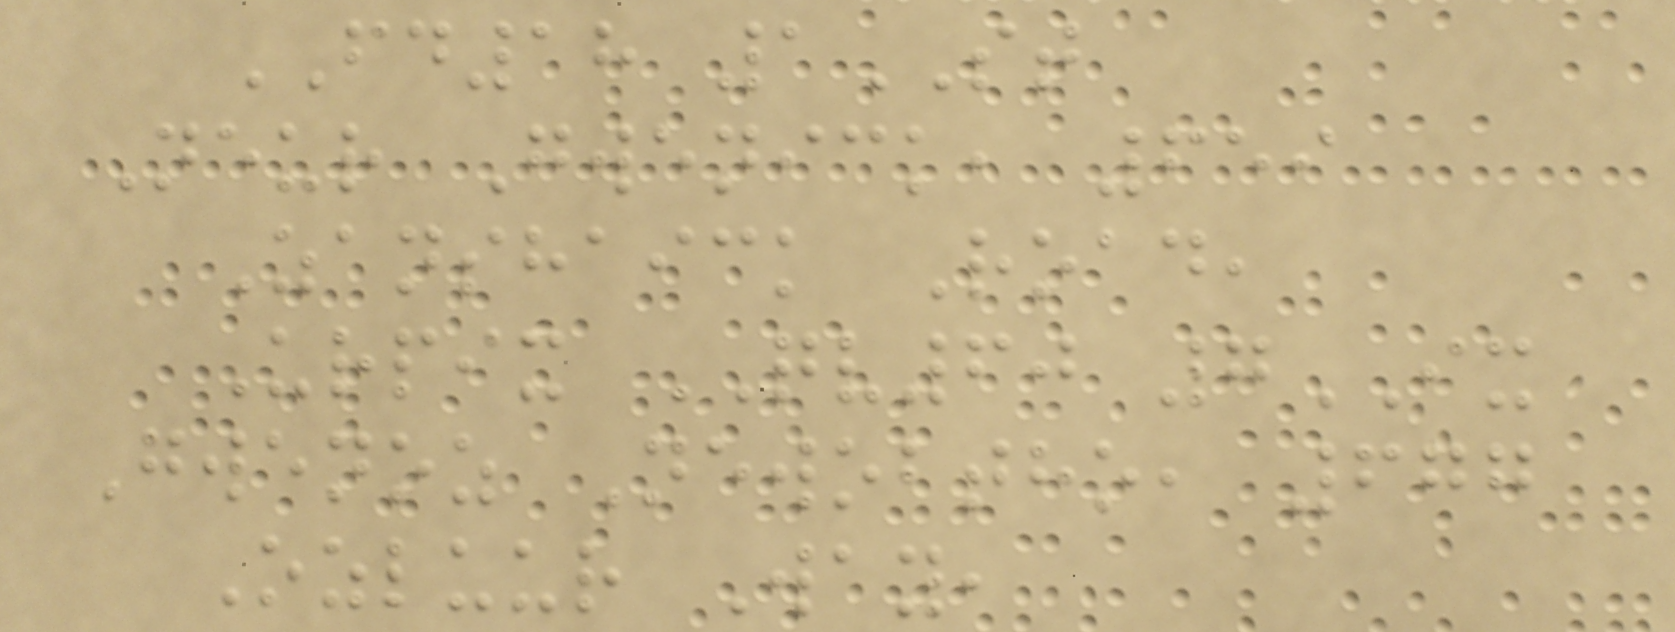FD18 1ST
Neur Gwenick, 659
Zanshaick Road,
Urpix QV60 7IX
Gwenoz Newobtho, 677
Ozluur Way,
